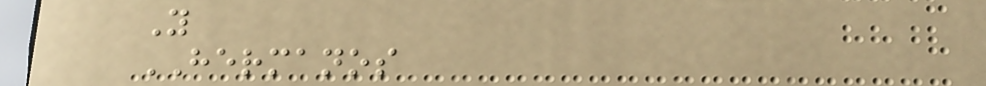Y
HERMANOS
